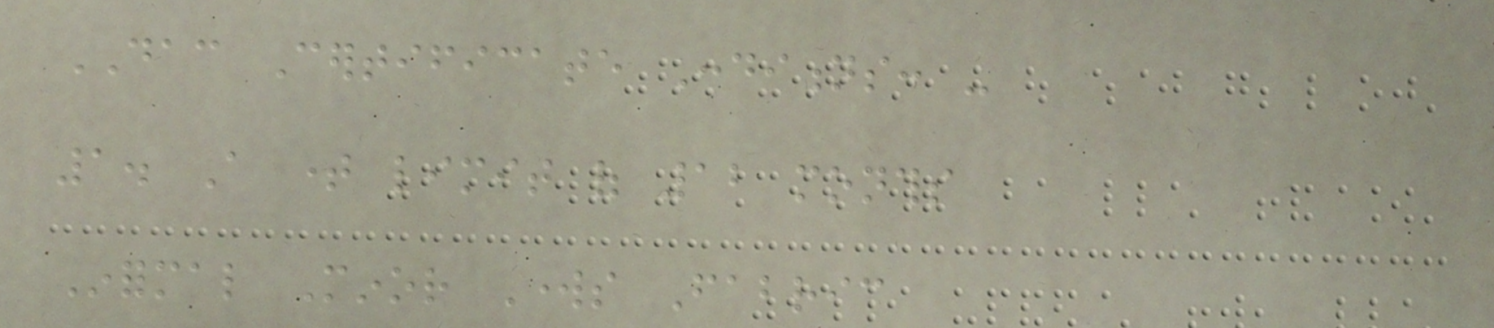DAC Certificate Conditions: -
1. A time limit of 12 months
Informal Minor Works Fabric
